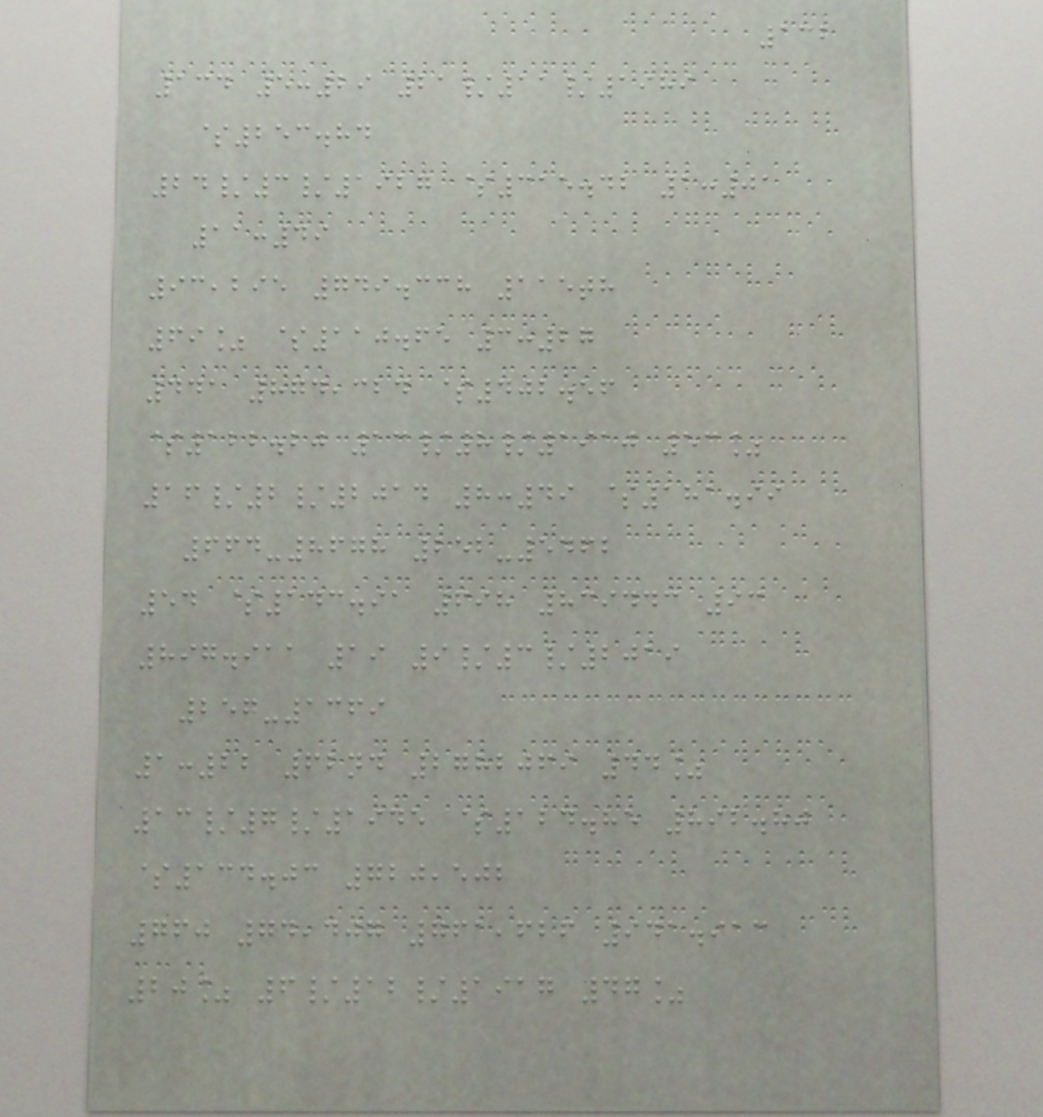132
134 5:29 21/11/1989
$253.84
24/3/1927 $315.42 1:01
11:49
93,295 749.338 115th
69% $110.65 3:27
441 874,324 $402.56
$122.20 13/8/1910 53%
16/2/2014 8:49 $181.99
664-8678 252-5462
54 $143.91 698 839443 93
897.911 19 9/3/2019
257-1369
1:22 62nd 2782069 44%
13/7/1945 $124.85 892.80
$134.03 720,502
760 74,407 761,626 941.913
20% 6/12/1917 47%
